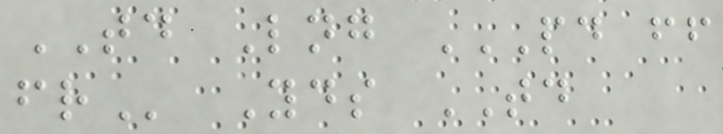TD Lng PD FF
FR Yds TD
